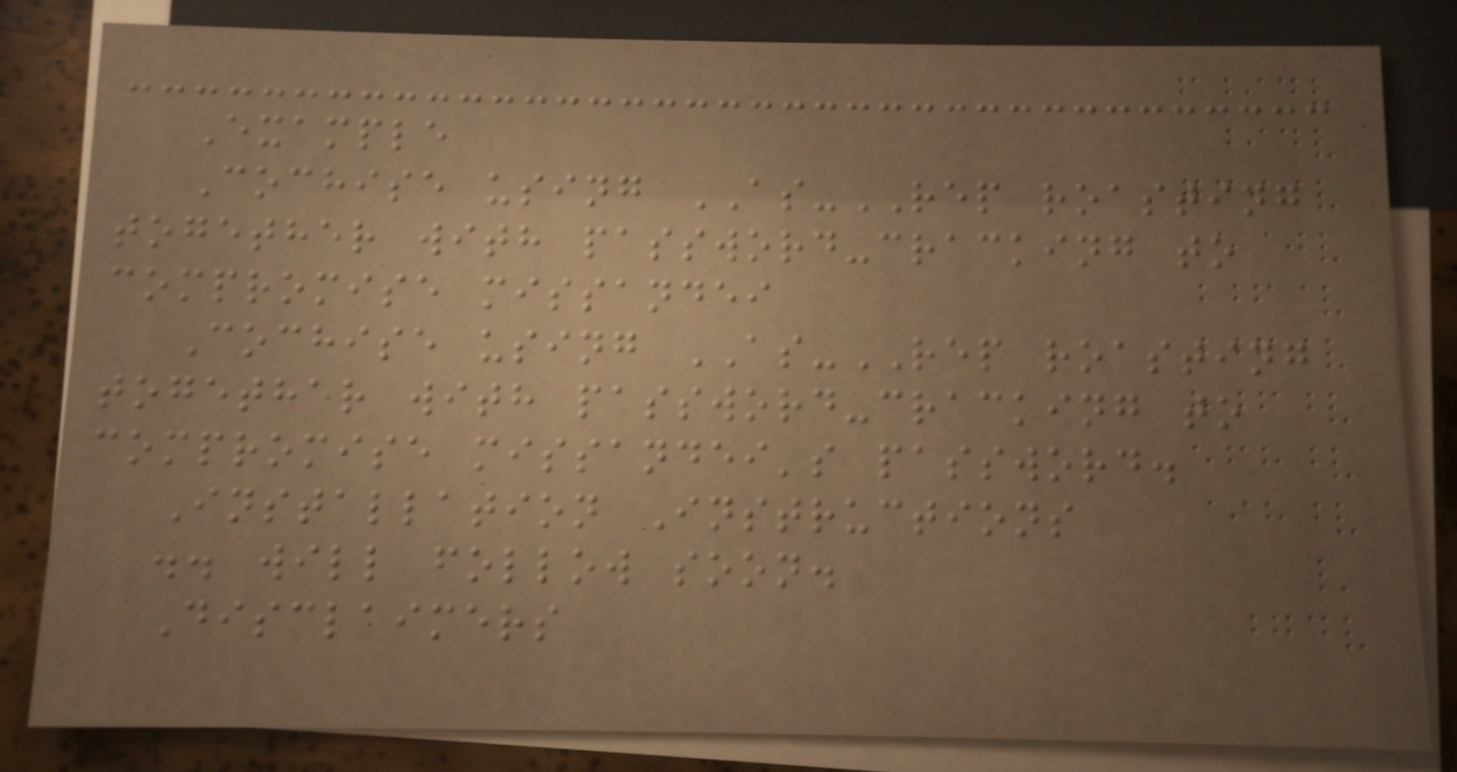Example
Cochise using AS-REP roasting
together with password-cracking to
compromise missandei
Cochise using AS-REP roasting
together with password-cracking to
compromise missandei's password.
Installation Instructions
.. will follow soon.
Disclaimers
